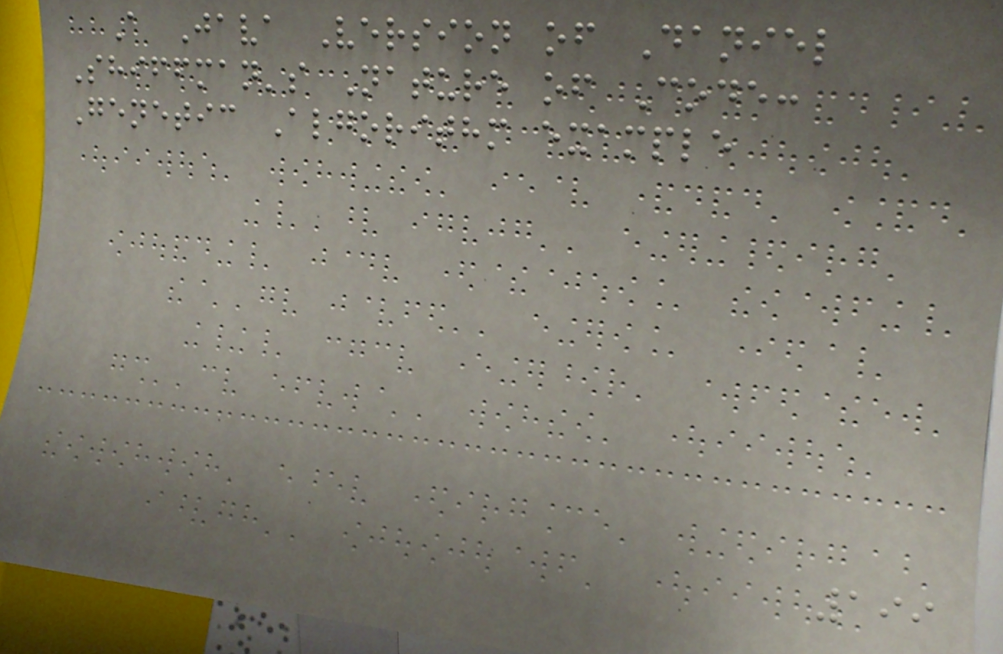A Java Version of Daniel
Shiffman's Nature of Code:
Genetic Algorithm example
199
